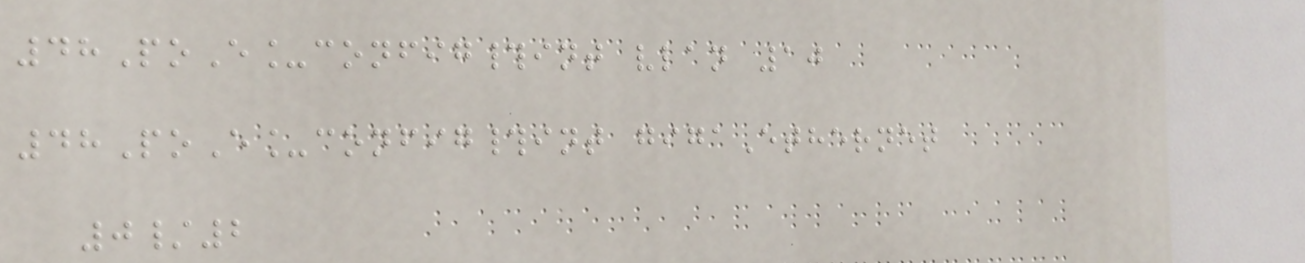48PoE_config#int vlan 10
48PoE_config#int gigaEthernet
0/2
